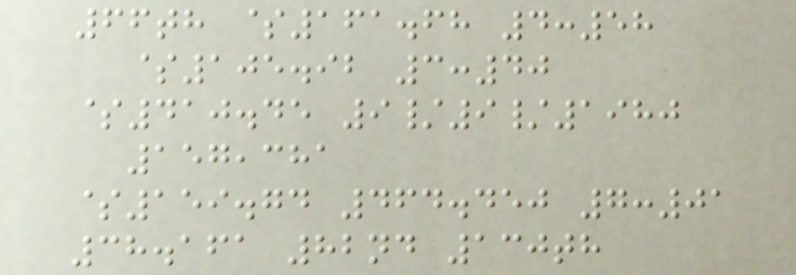66th $161.68 4:58
$105.92 3:40
$410.45 9/9/1980
157,381
$159.74 464.450 7:01
38.161 82nd 130th
